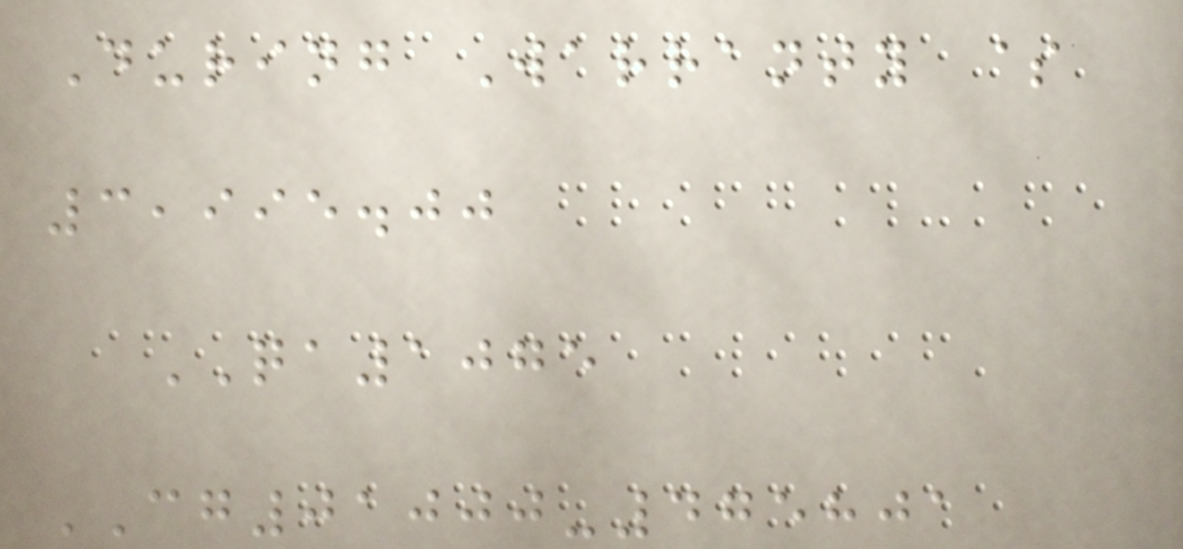During Warranty $
3,995.00
QA1075
CG01000-475801
